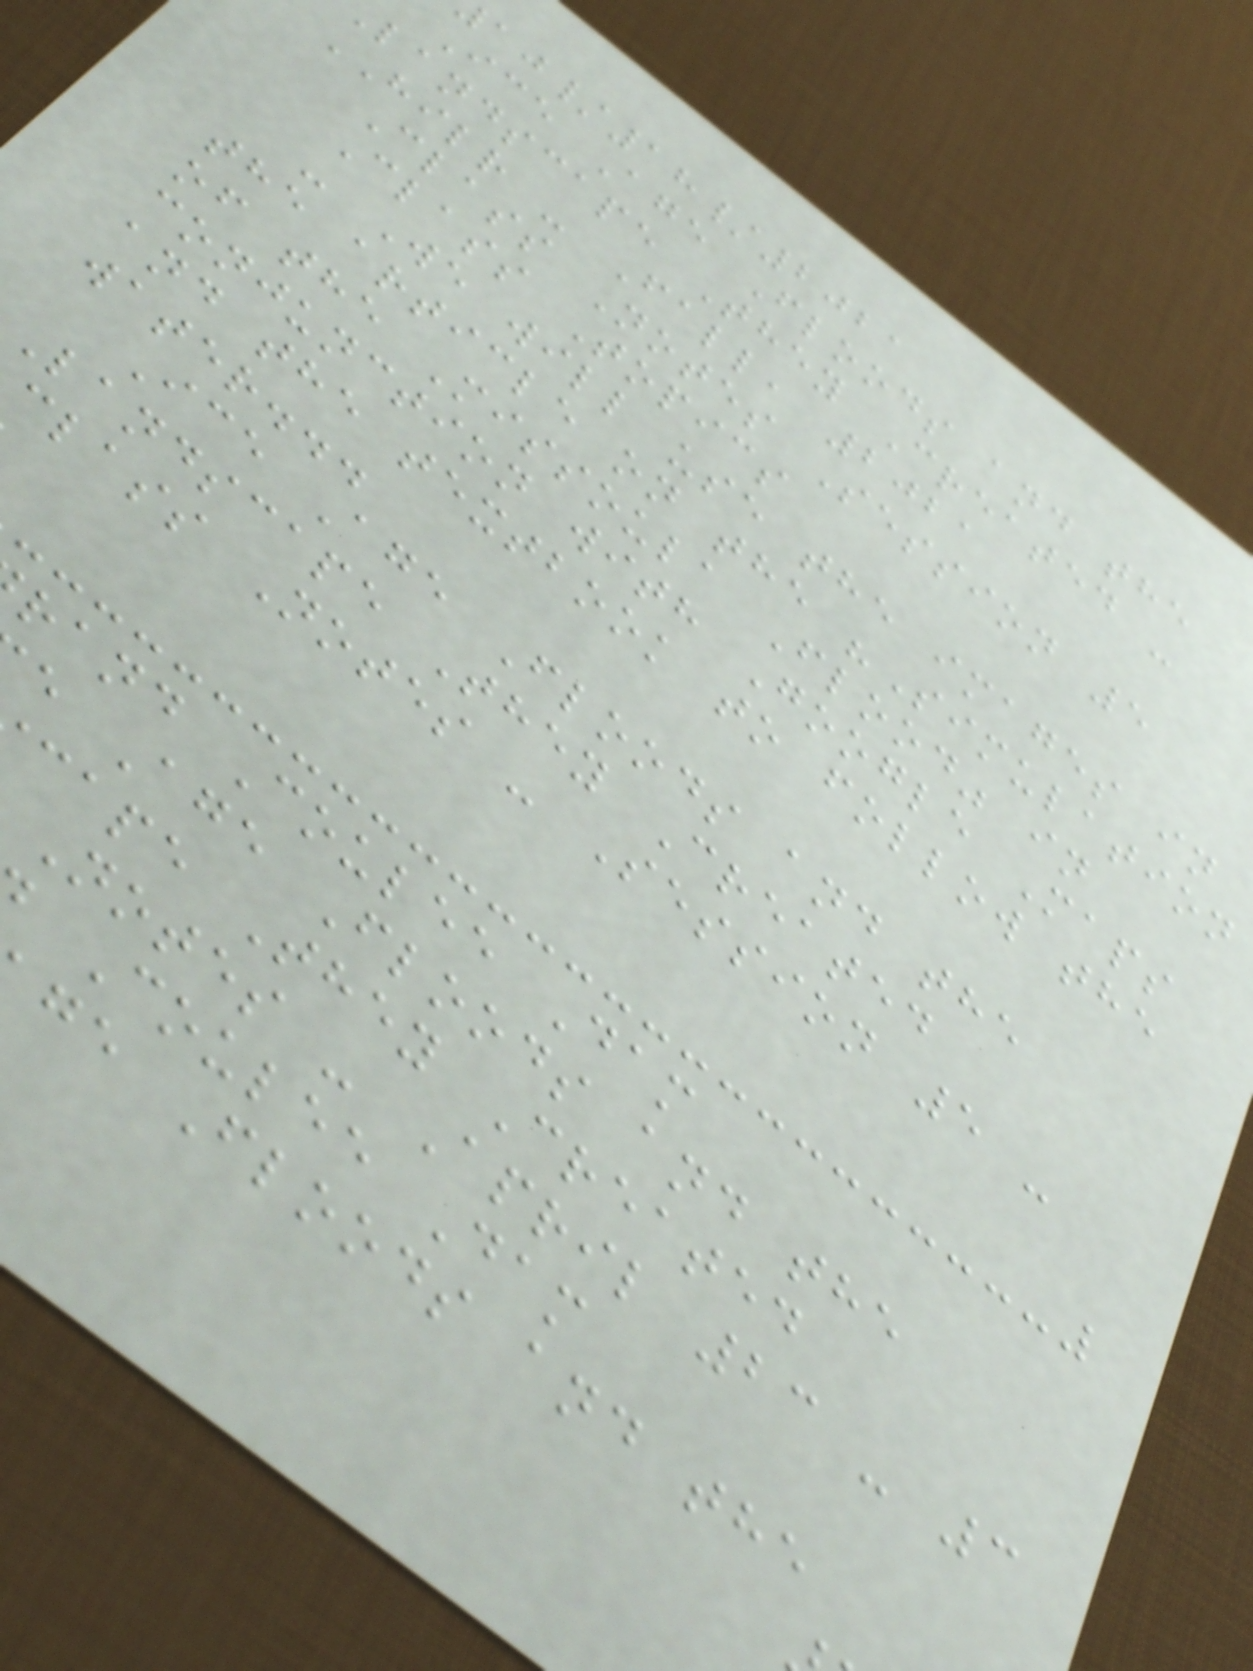/18/2021
Ice Age Floods and the
landscape They Created -
HILR - Fall, 2021
Class Notes Session 5
Class Topics
- We will use the images in
the article on the "Simulation
of the Missoula Flood" in
conjunction with Google Maps
and the textbook to follow the
water...
Ice Age Floods and the
Landscape They Created
class Notes - Session 5 -
rand Coulee Dam
e Age Floods and the
cape They Created
Notes - April 23 - 3
Coulee Dam
ge Floods and the
